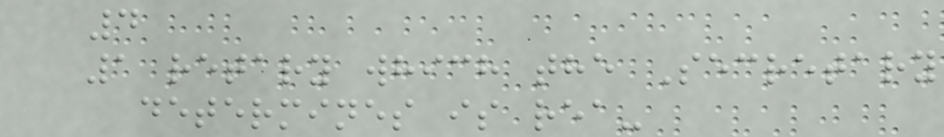4
1 retary which the Secretary
determines is rea-
